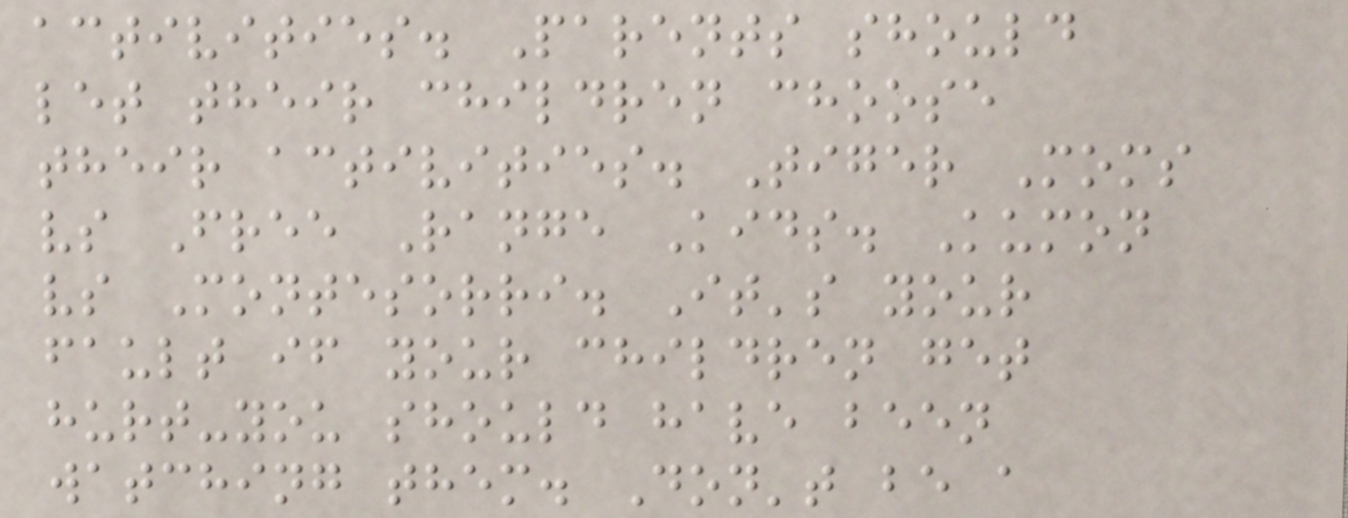activities. Parents should
let their children choose
their activities. Tiger Moms
vs Free Range Kids. Kumon
vs Montesorri. It's your
fault if your children get
hurt-you should have been
watching them. Don't be a
